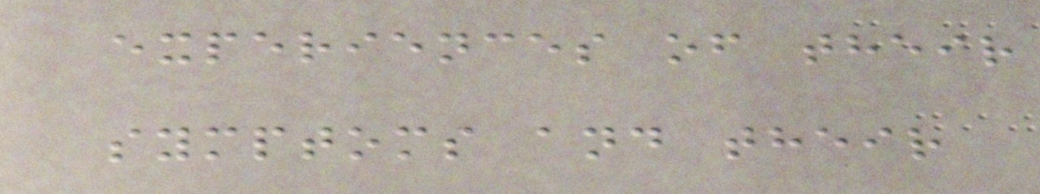experiences of their
symptoms and their
